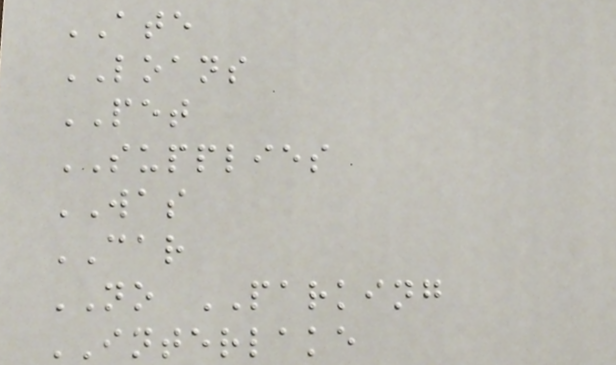ATE
LOANS
PET
SUPPLIES
WAS
CAR
NO PARKING
INTERLAKE
